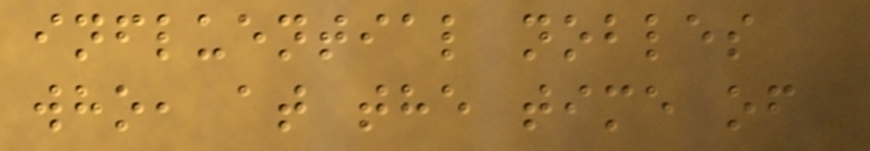influential nobles
who, at the time of
